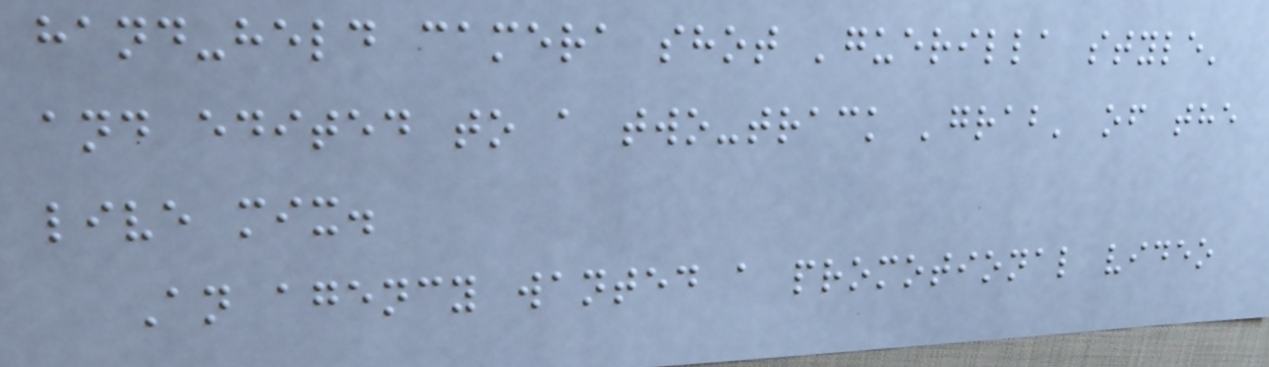hand-held camera shot 'guerilla style'
and edited to a two-track 'grab' of the
live mix.
An agency wanted a promotional video
